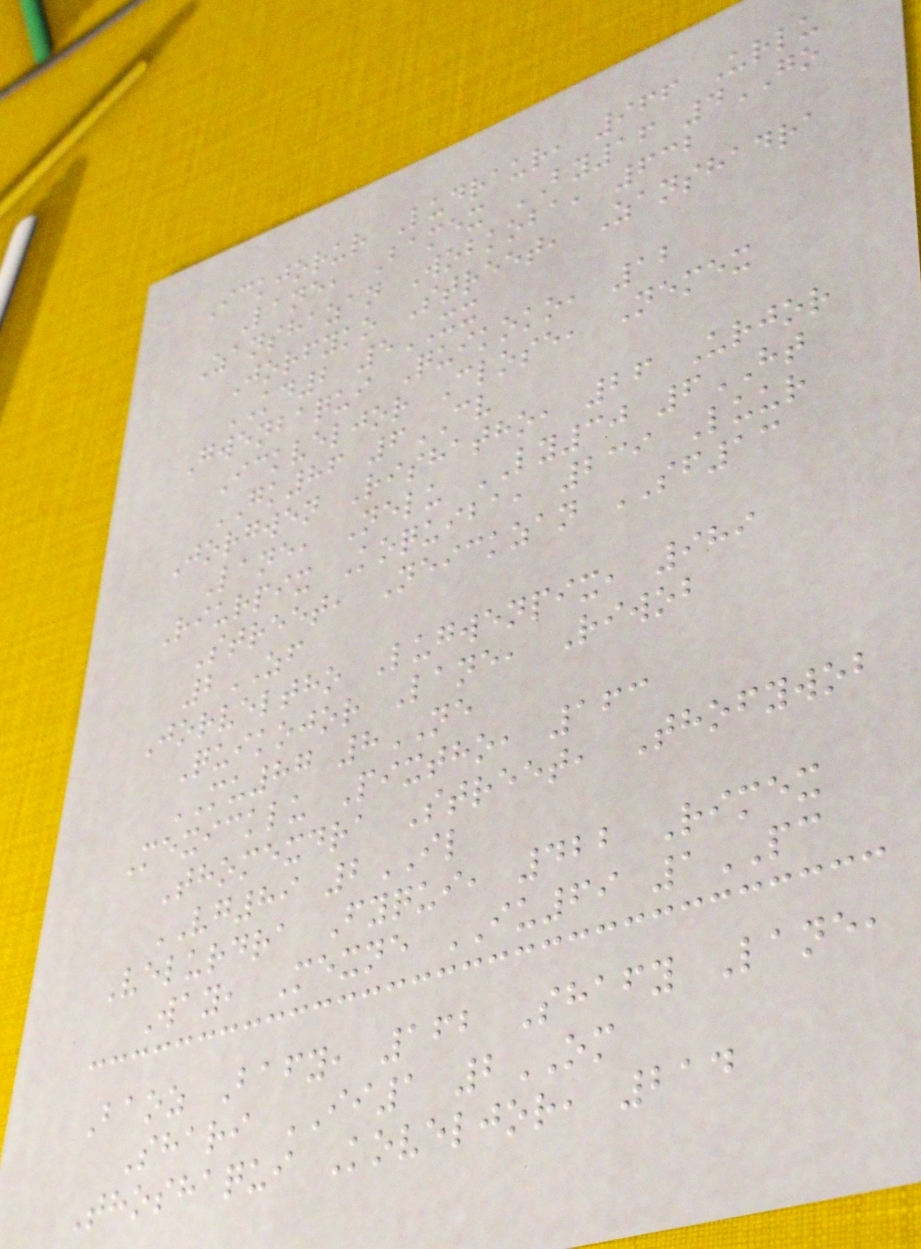Ickjorur Ludraur, 966 Urlu
Lane, Bamex BY16 4GO
Zanshazan Wobkoba, 632
Jorfyko Street, Zanshadra
KD2 5XX
Gwenbaqui Quikoko, 12
Ickveljor Close, Nemex
GK86 6CV
Jorgwen Rishatho, 26 Urjor
Lane, Nelu LY30 6HT
Riurpix Koquiba, 239 Luur
Street, Neickzan SF13
2ZF
Jorveltho Lugwenpix, 989
Quikojor Lane, Riwob
MU87 8NE
Mexicklu Pixtho, 163
Thomexdra Street, Thofywob
VG89 2IL
Velurdra Fyqui, 422 Rimex
Way, Mexne IU69 1PC
Baoz Bafy, 162 Shafy Lane,
Shari II1 2OM
Thoshaqui Koveljor, 214
